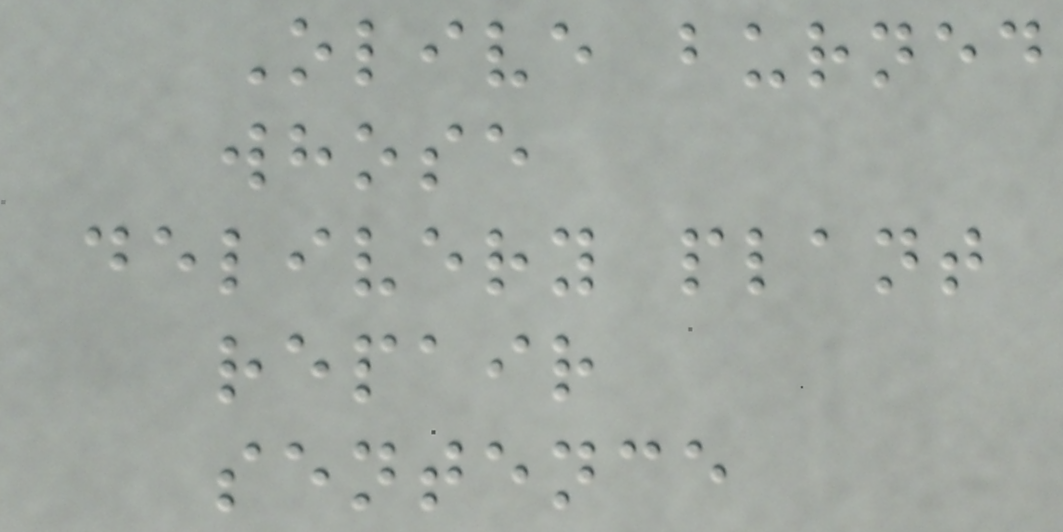Olive burned
whose
delivery plant
repair
sentence
